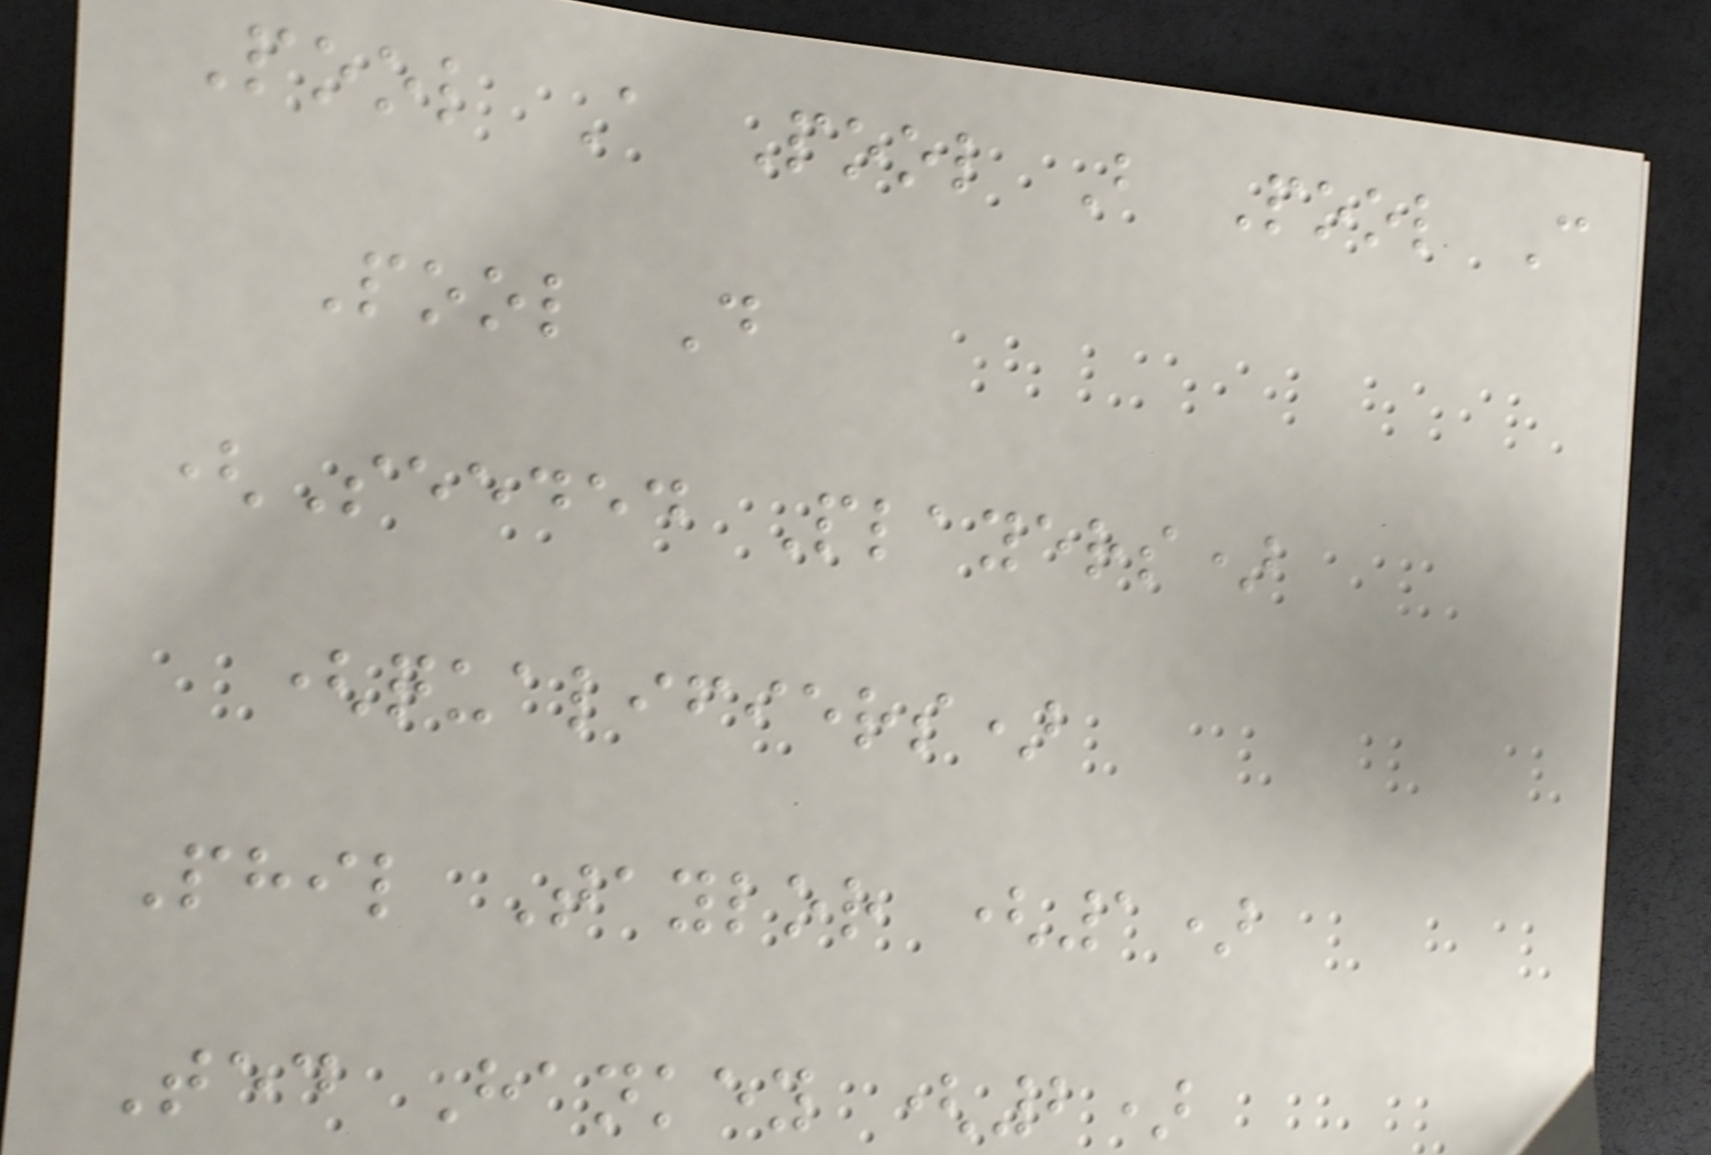Pool A Pool B Pool C
Pool D
(Seeded Players)
(qualifiers)
Phil Taylor (1)
Ted Hankey (2)
